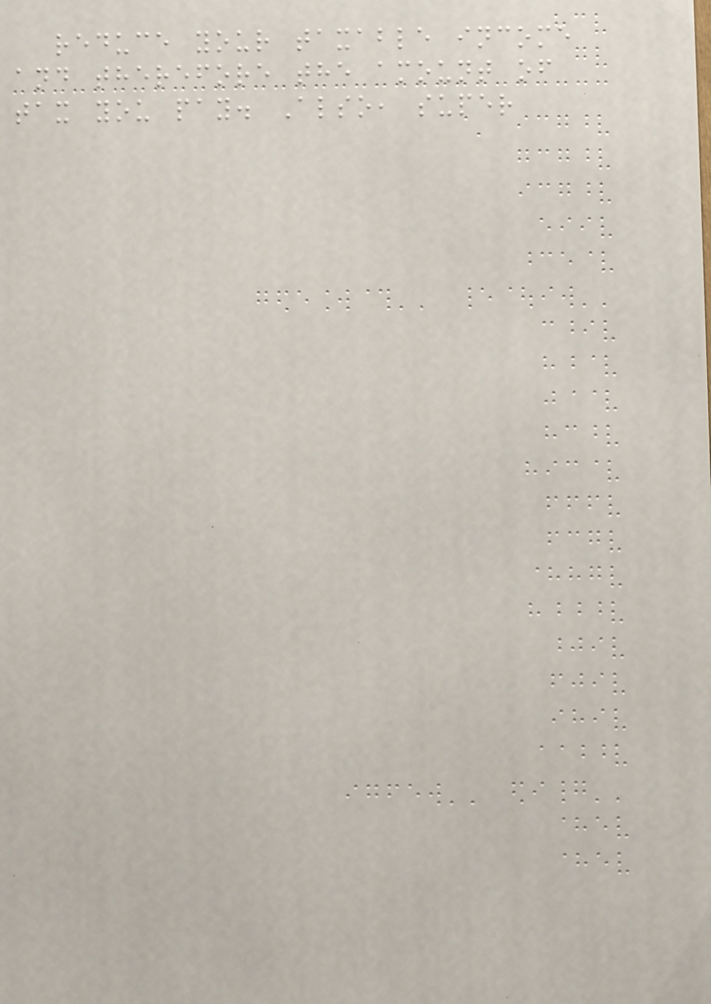reduce your taxable income
and therefore the amount of
tax you pay. Also, super
